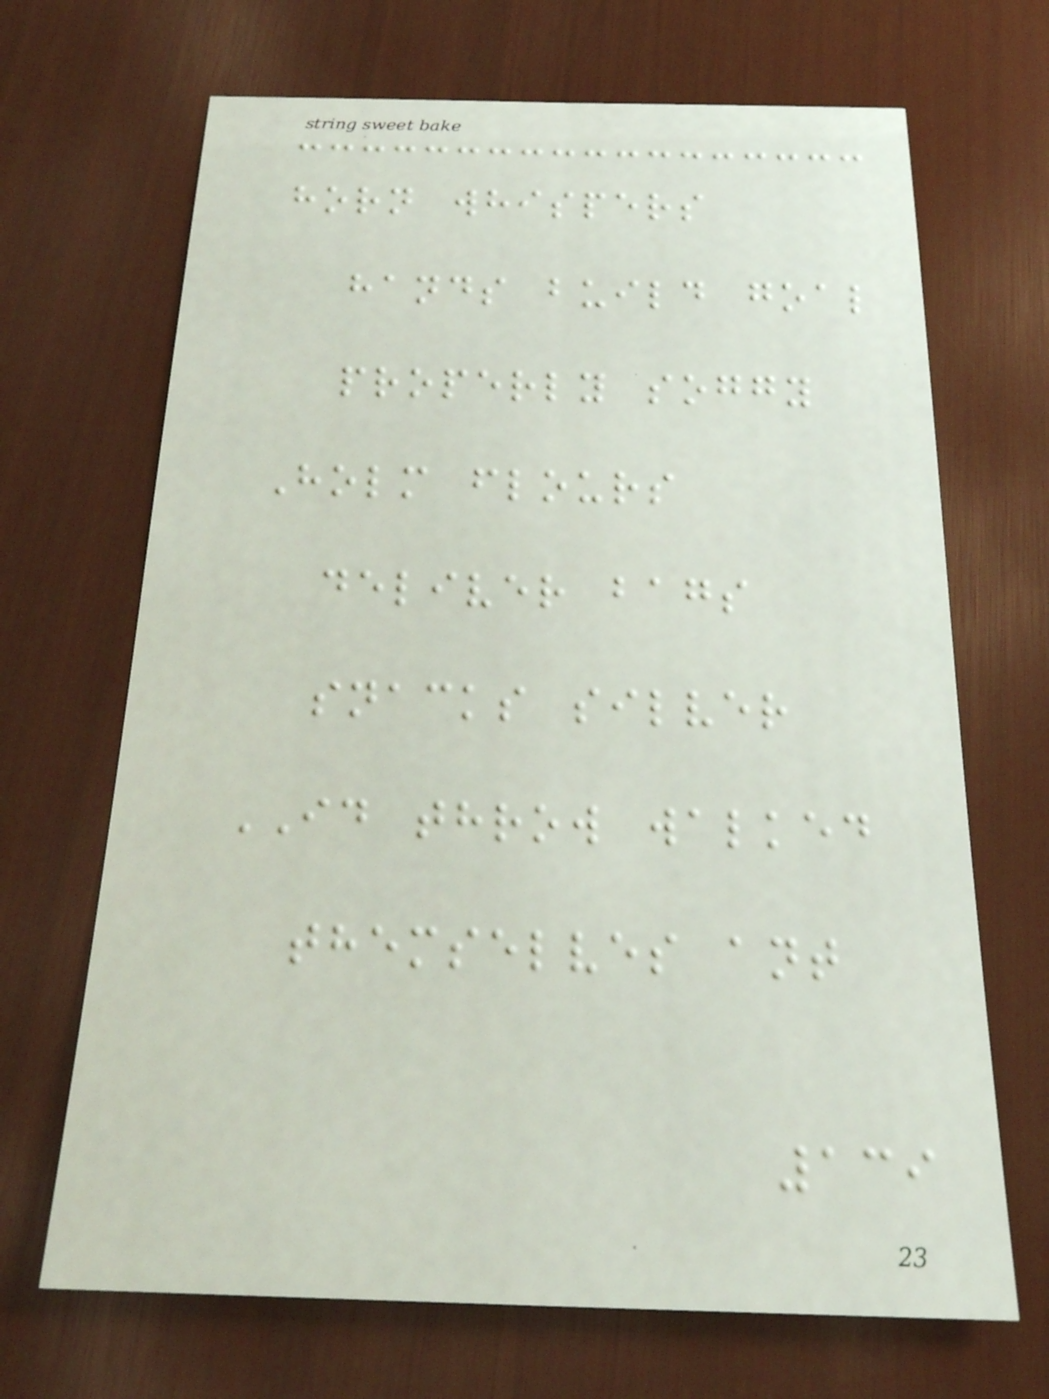horn whispers
hands build goal
properly soggy
Holm flours
deliver bags
snacks silver
ID throw walked
themselves ant
139
